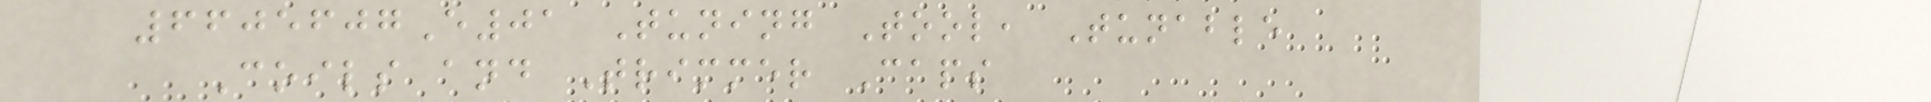6605607E01 Tuning Tool, Tunable
Coils and Trimmer Caps
